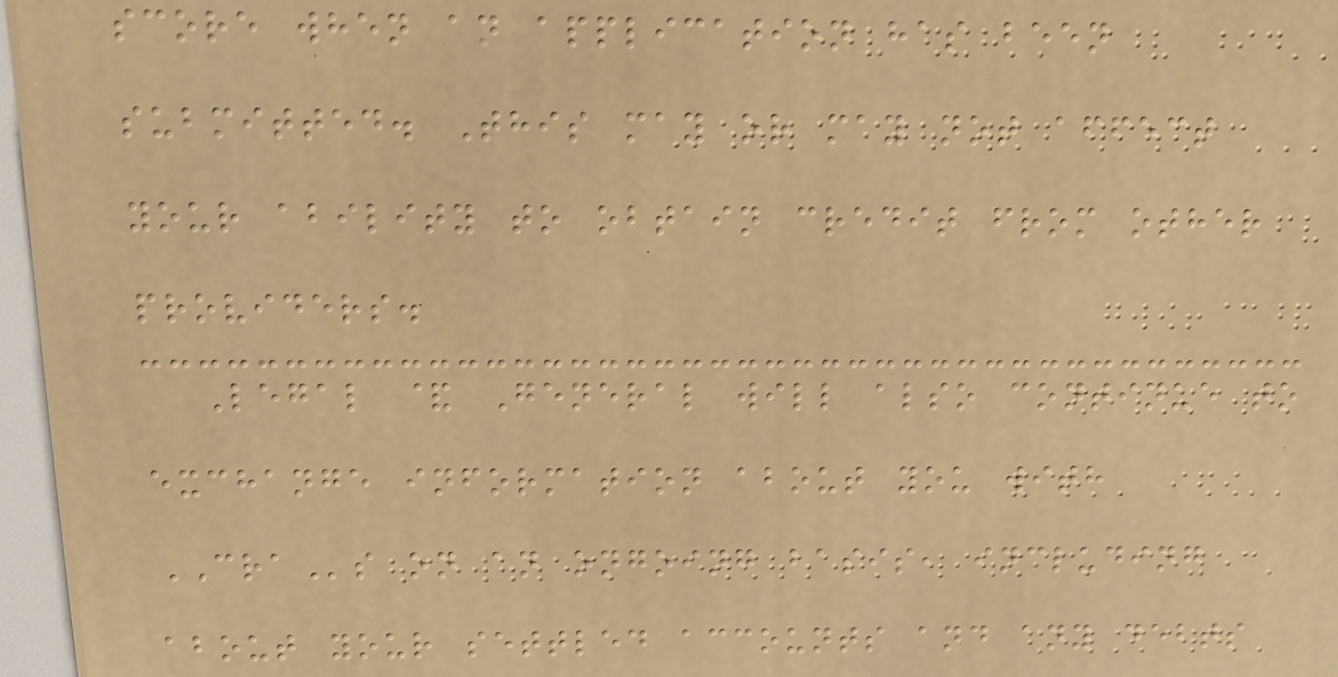score when an application has been
submitted. This may or may not affect
your ability to obtain credit from other
providers.
Legal & General will also continue to
exchange information about you with
CRAs on an ongoing basis, including
about your settled accounts and any debts
